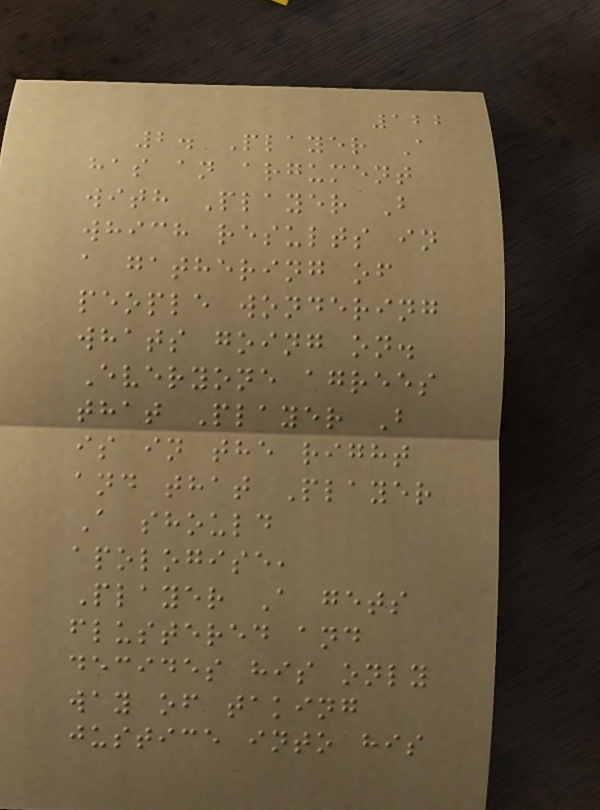122
2. Player A
has an argument
with Player B
which results in
a gathering of
people wondering
whats going on.
Everyone agrees
that Player B
is in the right
and that Player
A should
apologise,
Player A gets
flustered and
decides his only
way of taking
justice into his
